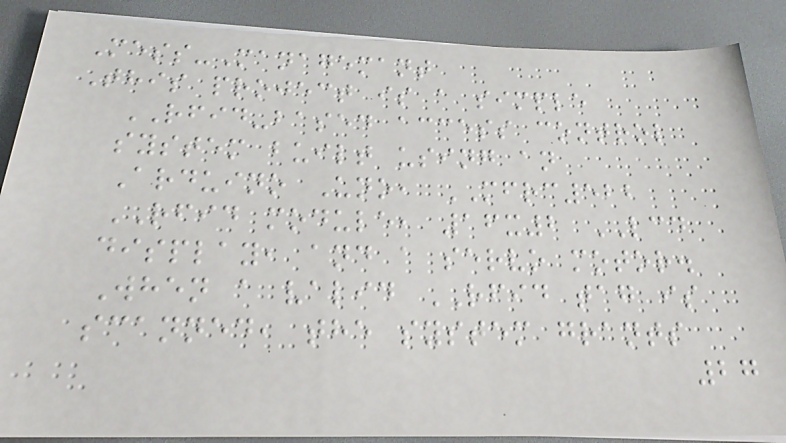Mess-Managemant
This project is a simple
RFID-based access control
system built using an
Arduino Uno, MFRC522
RFID module, 16x2 LCD
display, and a servo motor.
When a valid RFID tag is
scanned, the system grants
27
